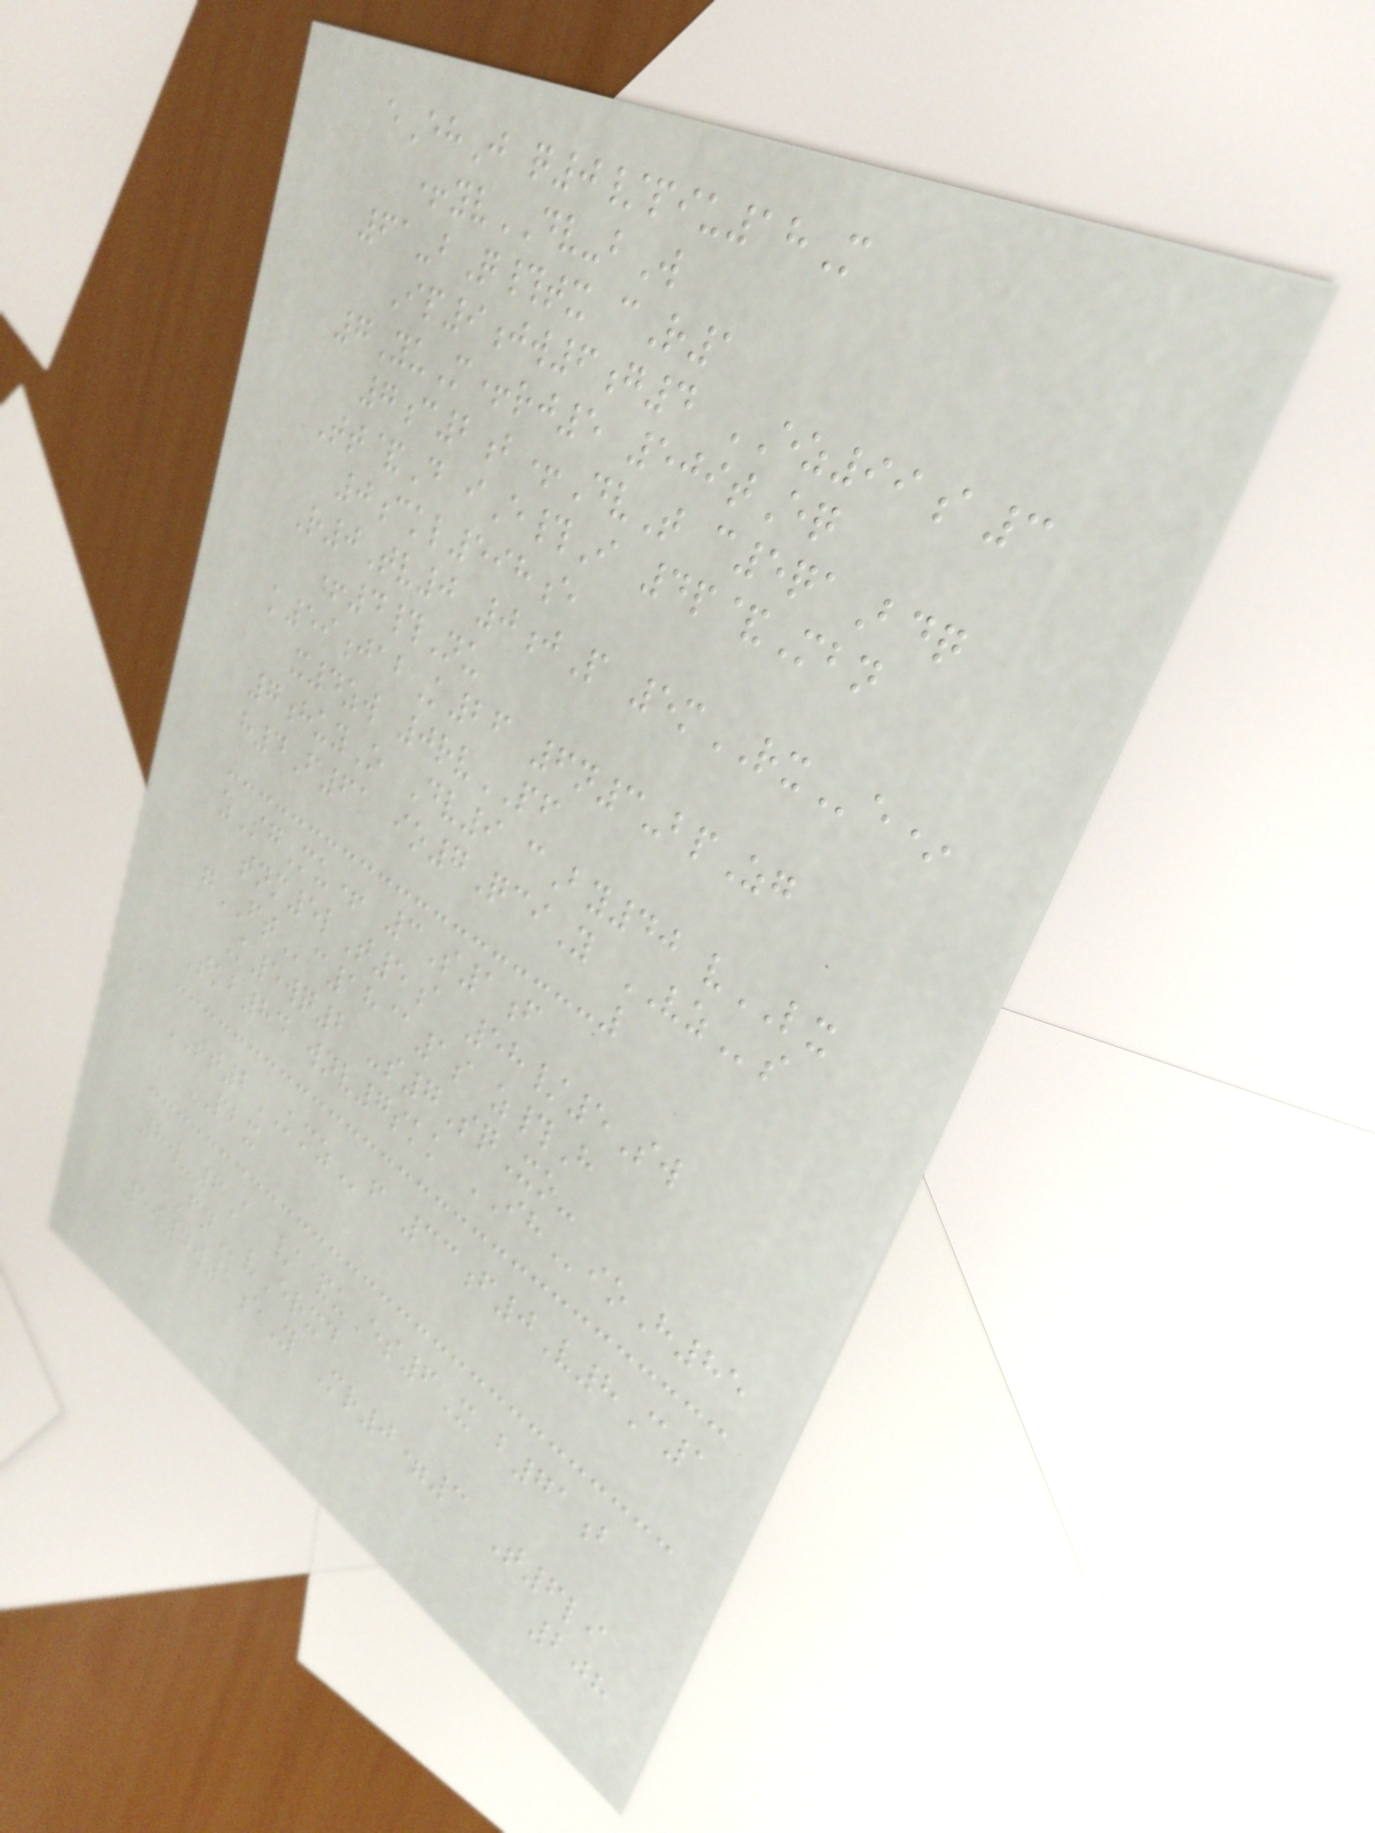eEhJ q0/piu18M
+yvDV-bW
61-bQ#tx cR1
Ip9jw6g4 EZ99a3
7YuM+rj5 509tEq
7c2b+DvT c5qaBdq
Tt&D iE#I 4p&Mbn
0ckl598e
R0Tv0 0jP 5mRXe*
+4#Nu
k59jabK26 6n3-bpZg
x4zw 0rvPF
7huyO Dv9 cBy40 vLX
h4F61 io7QciY VZs
zSgMu+ 3S1f
tnm5lT5a 58/5Sw
gFTc18@1s z#H
K5wq2 -s7SqXo-
Tkb84 wnv7skk IHioH85
TT2KMZf 33f0V8C1
PBX
8w-6A /&uEs6X b71b
FNvErxd
5w4w1eY Mr0=3 T6li
208
